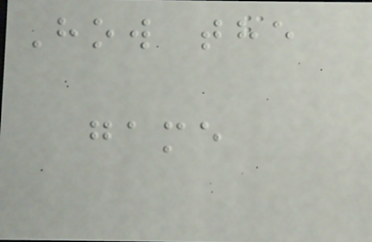How the
game
